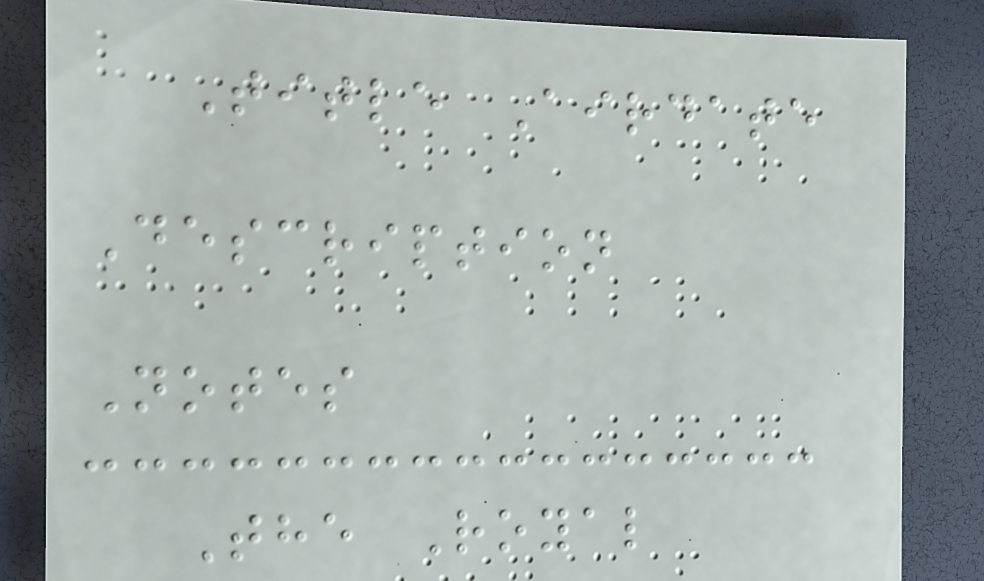Title Airdate
Description
Notes
The Royal
